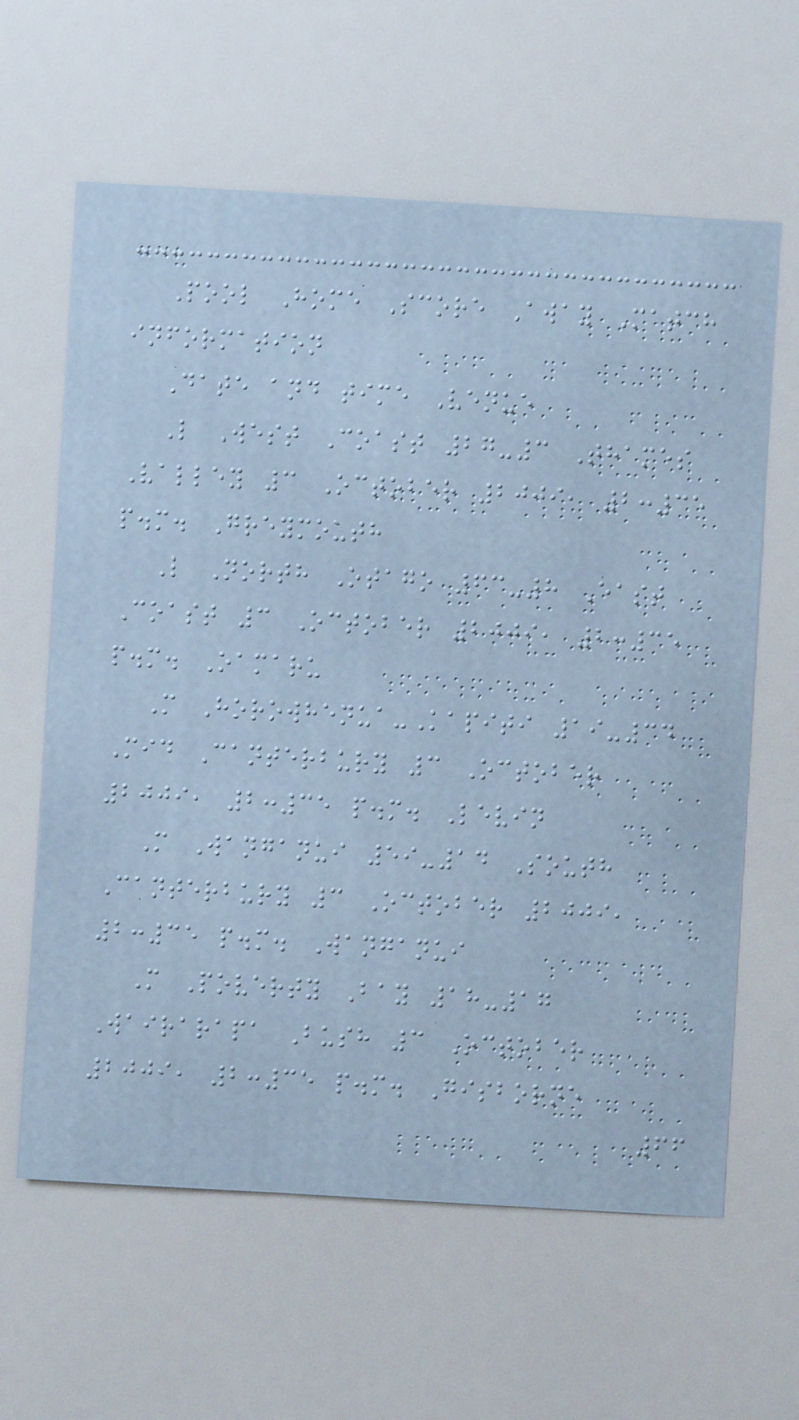Pool Home Score Away Match
information
Date and time Venue
L West Coast 27-3 Thames
Valley 3 October 2009, 2:35
p.m. Greymouth
L North Otago 63-8 East
Coast 3 October 2009, 2:35
p.m. Oamaru
M Horowhenua-Kapiti 19-34
Mid Canterbury 3 October
2009, 2:35 p.m. Levin
M Wanganui 59-14 South
Canterbury 3 October 2009,
2:35 p.m. Wanganui
M Poverty Bay 18-17
Wairarapa Bush 3 October
2009, 2:35 p.m. Gisborne
66
